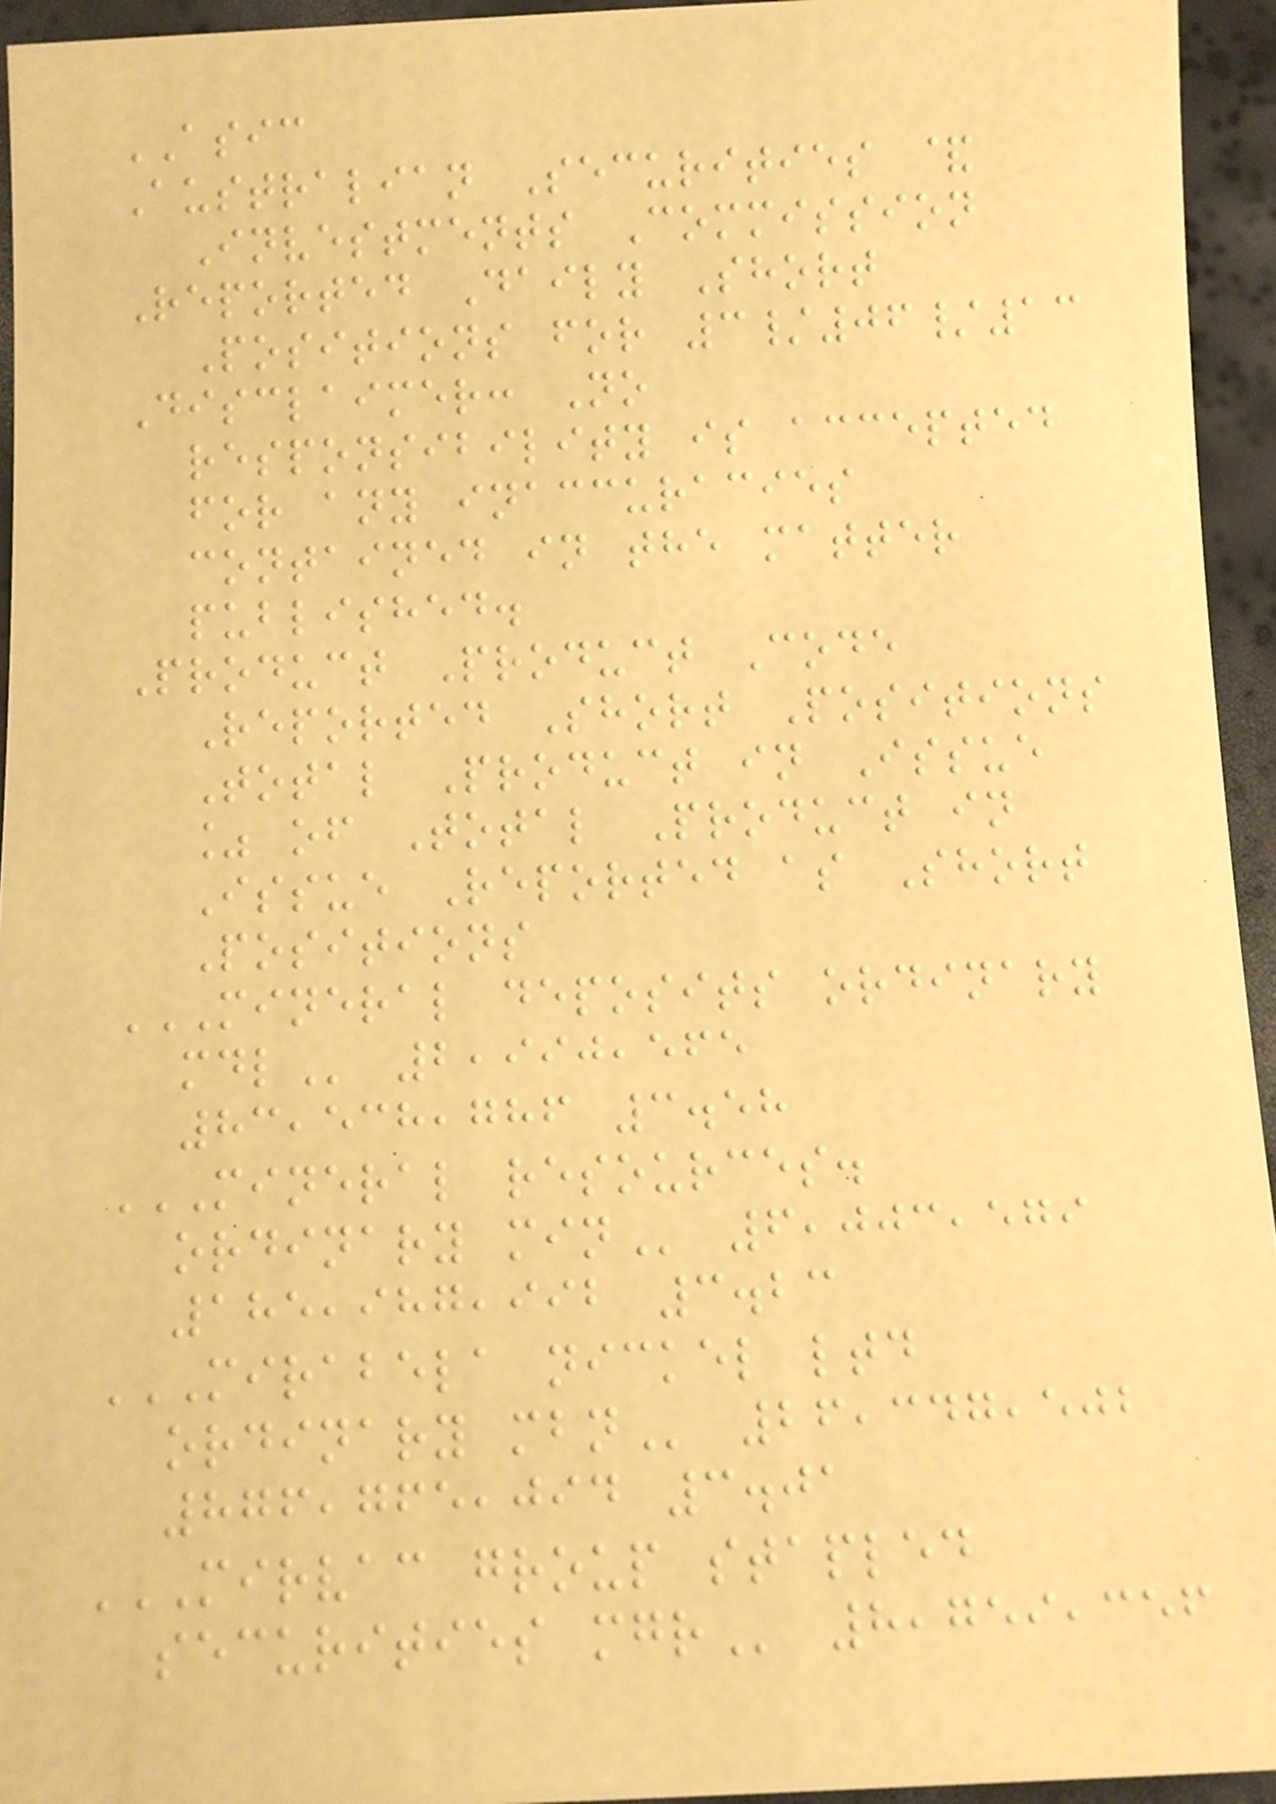ASIC
Australian Securities &
Investments Commission
Reported Daily Short
Positions for 3/06/13
Disclaimer: No
responsibility is accepted
for any inaccuracies
contained in the matter
published.
Product Product Code
Reported Short Positions
Total Product in Issue
% of Total Product in
Issue Reported as Short
Positions
MINERAL DEPOSITS ORDINARY
MDL 2,990,565
83,538,786 3.58
MINERAL RESOURCES.
ORDINARY MIN 6,003,579
185,987,992 3.23
MIRABELA NICKEL LTD
ORDINARY MBN 26,347,502
876,765,094 3.01
MIRVAC GROUP STAPLED
SECURITIES MGR 8,759,356
